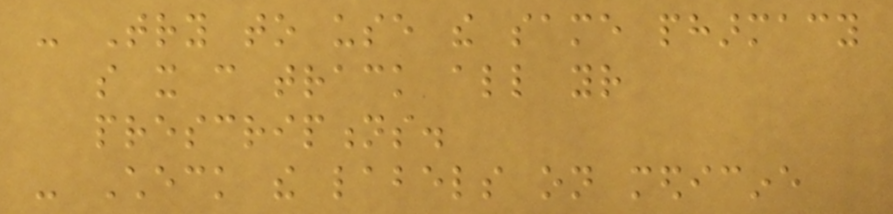- Try to use the same pharmacy
so it can track all your
prescriptions.
- Check the labels on medicine
